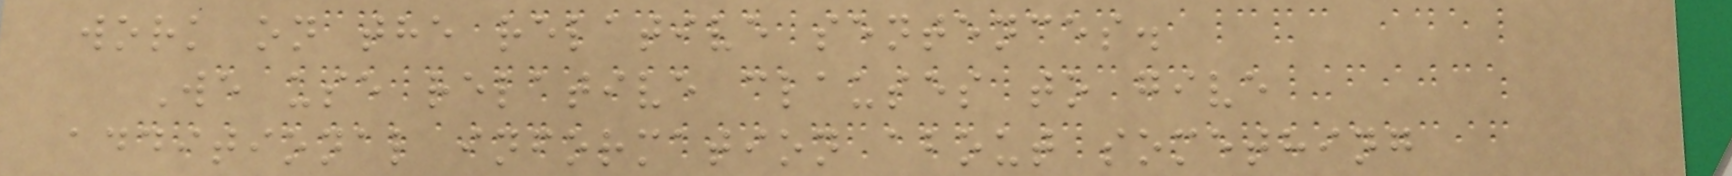work on the relative sentences.
We use relative clauses to give
additional information about something
